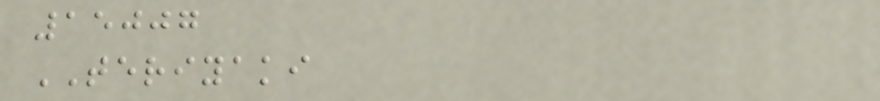15007
TERIYAKI
